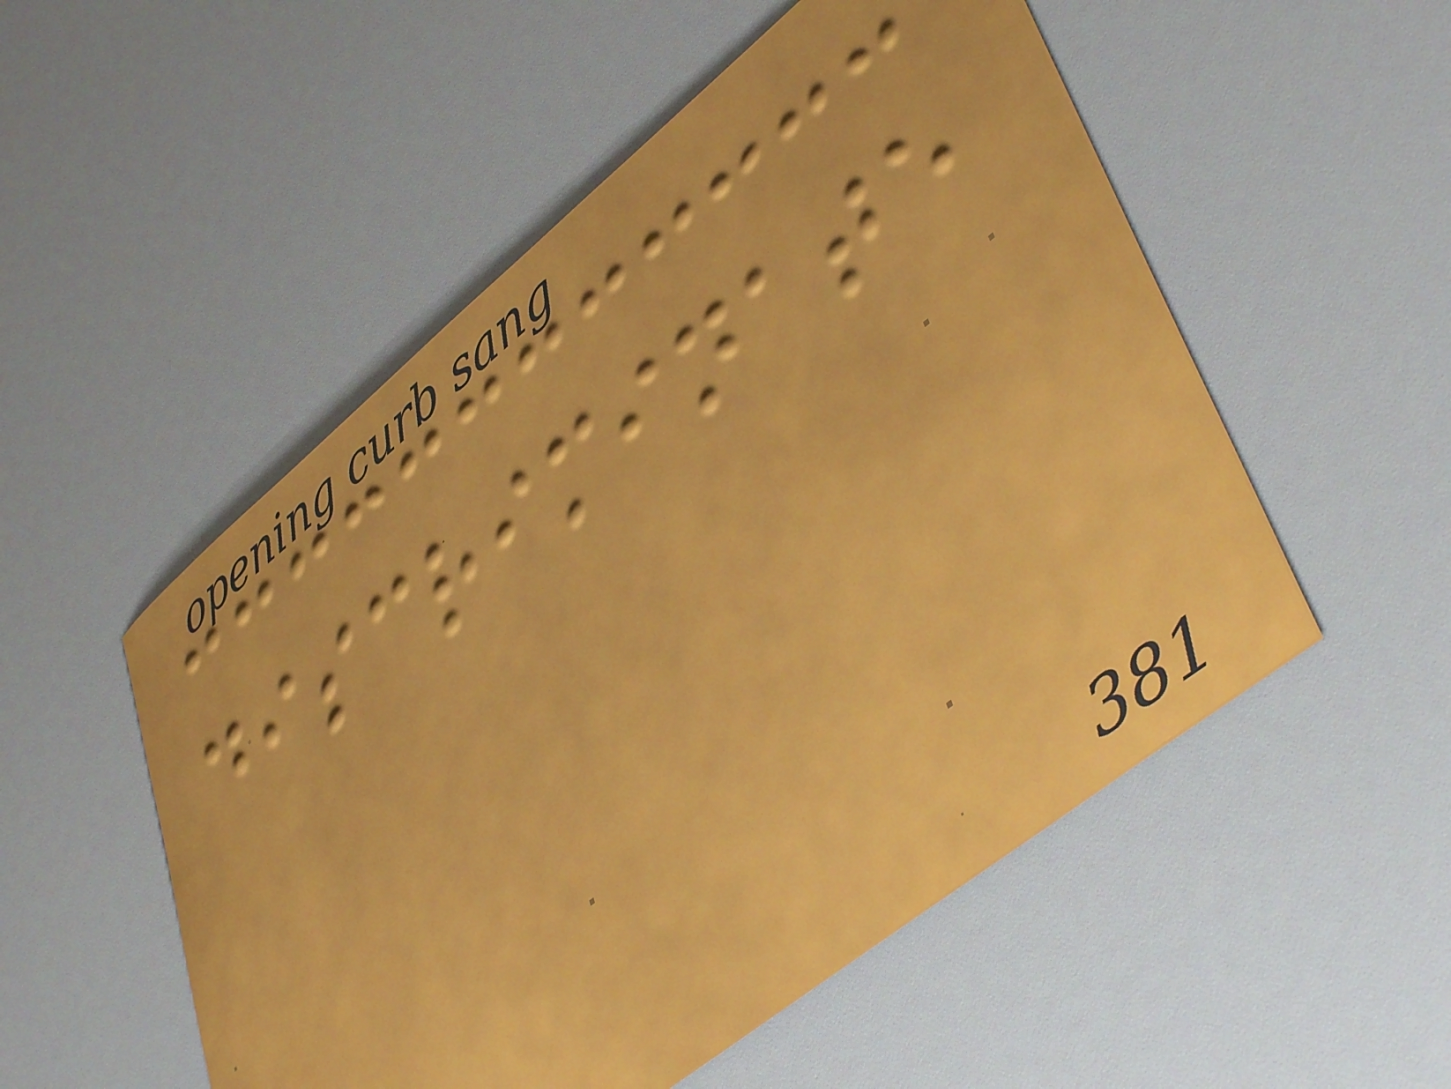discriminate
